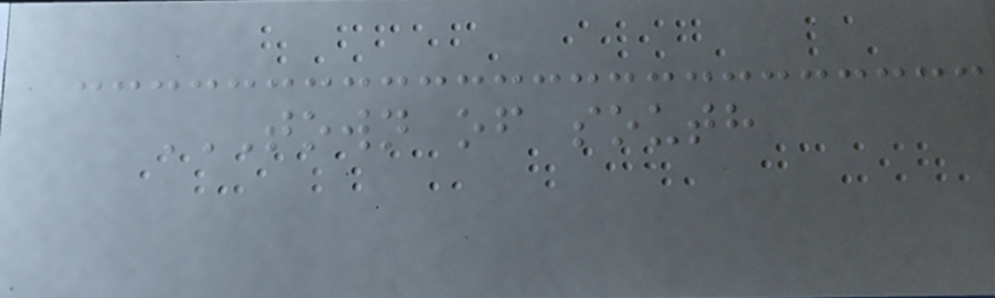TOWN OF SOUTH
